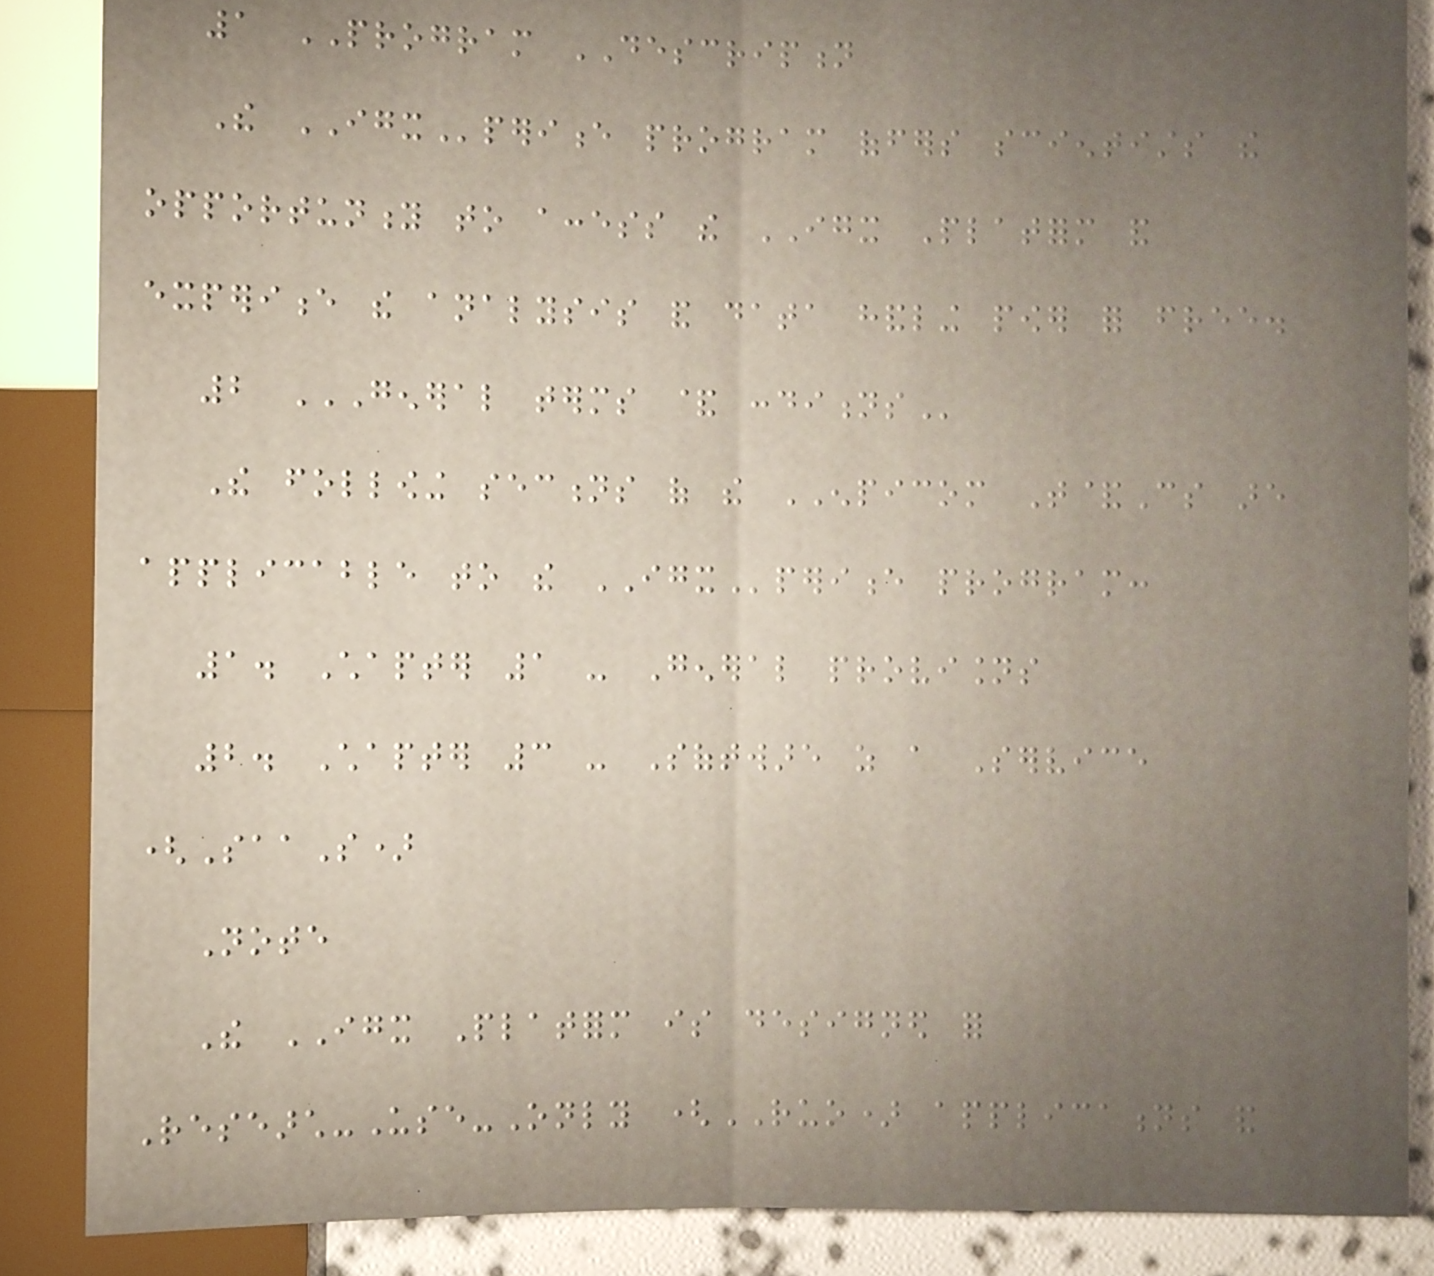1 PROGRAM DESCRIPTION
The IGXperience program offers scientists the
opportunity to access the IGX Platform and
experience the analysis and data handling power for free.
2 GENERAL TERMS & CONDITIONS
The following sections of the ENPICOM T&Cs are
applicable to the IGXperience program:
1. Chapter 1 - General provisions
2. Chapter 3 - Software as a Service
(SaaS)
Note
The IGX Platform is designed for
Research-Use-Only (RUO) applications and
